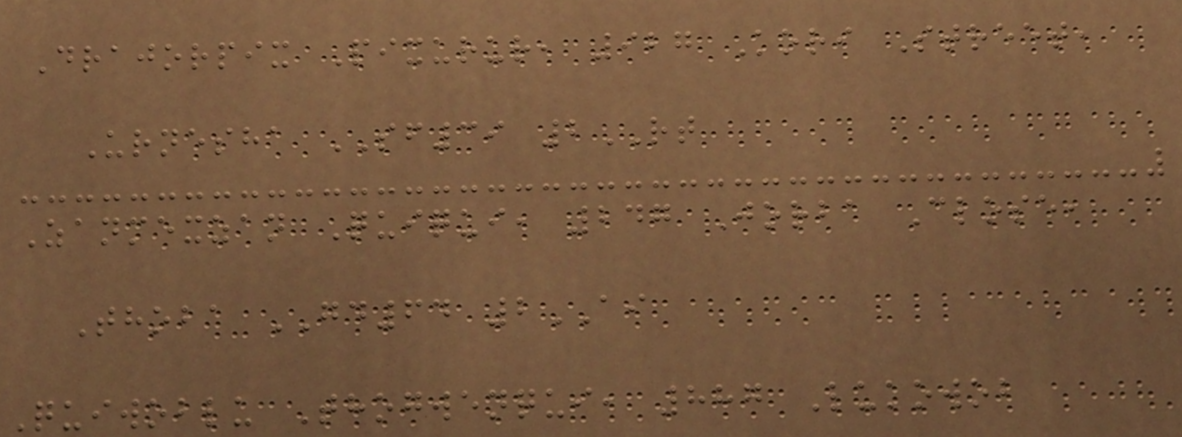Drajorpix Pixurur, 927 Kori Street,
Urnesha SF39 2RT
Zanmexzan Quiqui, 247 Jorba Close,
Thoba GD64 2AI
Quiwoblu Thogwenqui, 887 Lukowob
